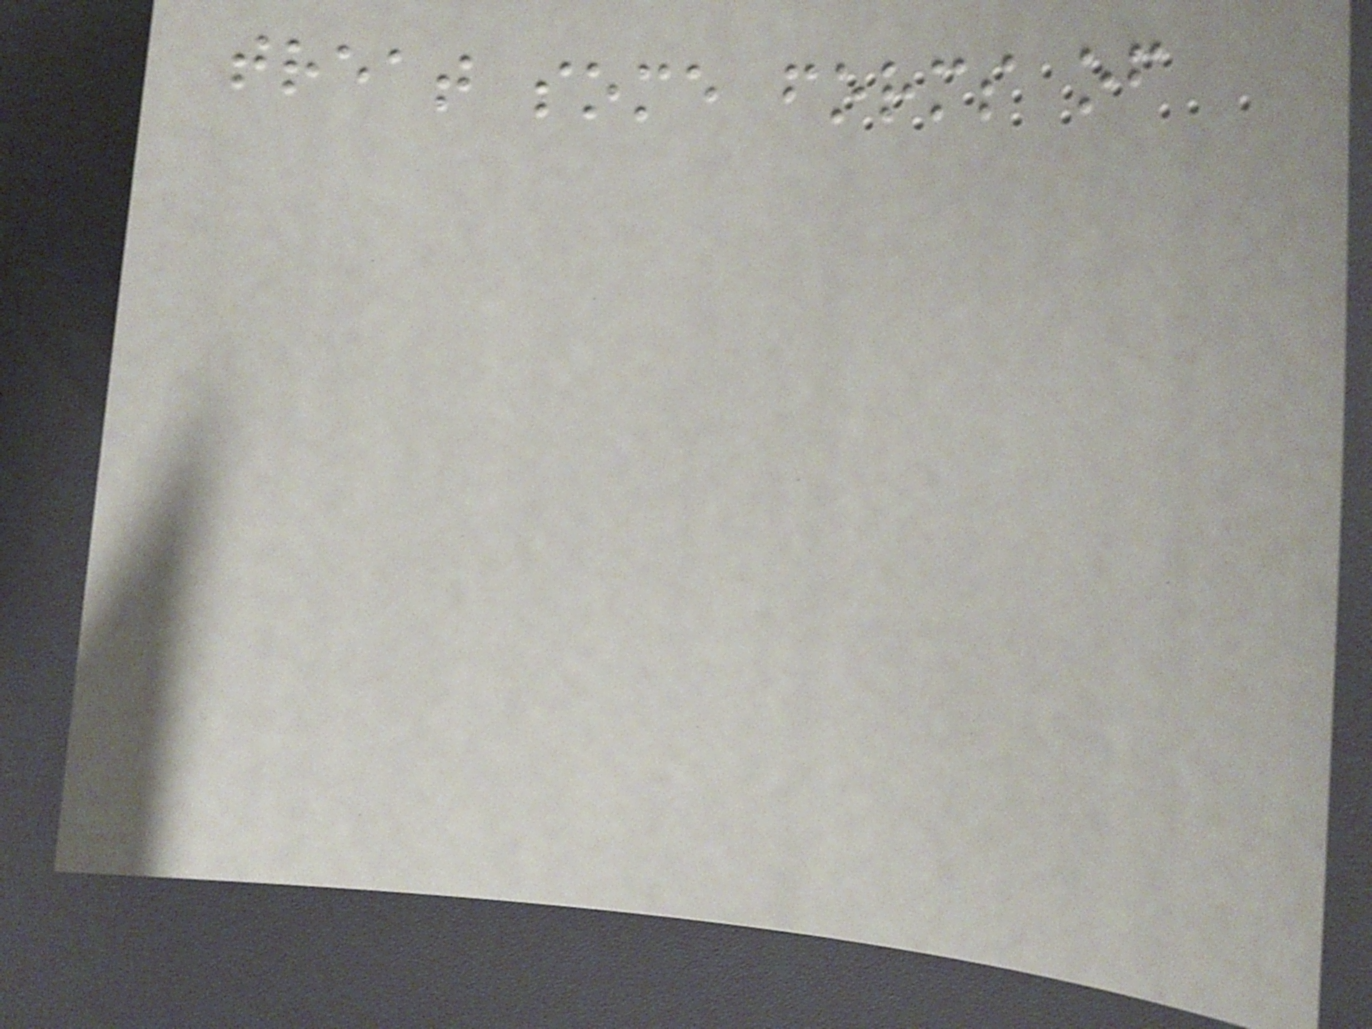treat some forms of
